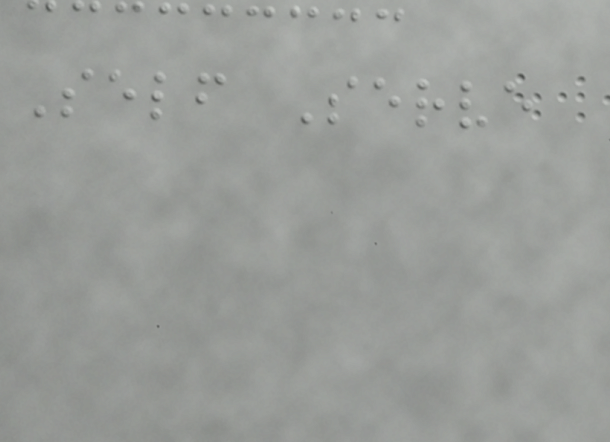Self Serve
